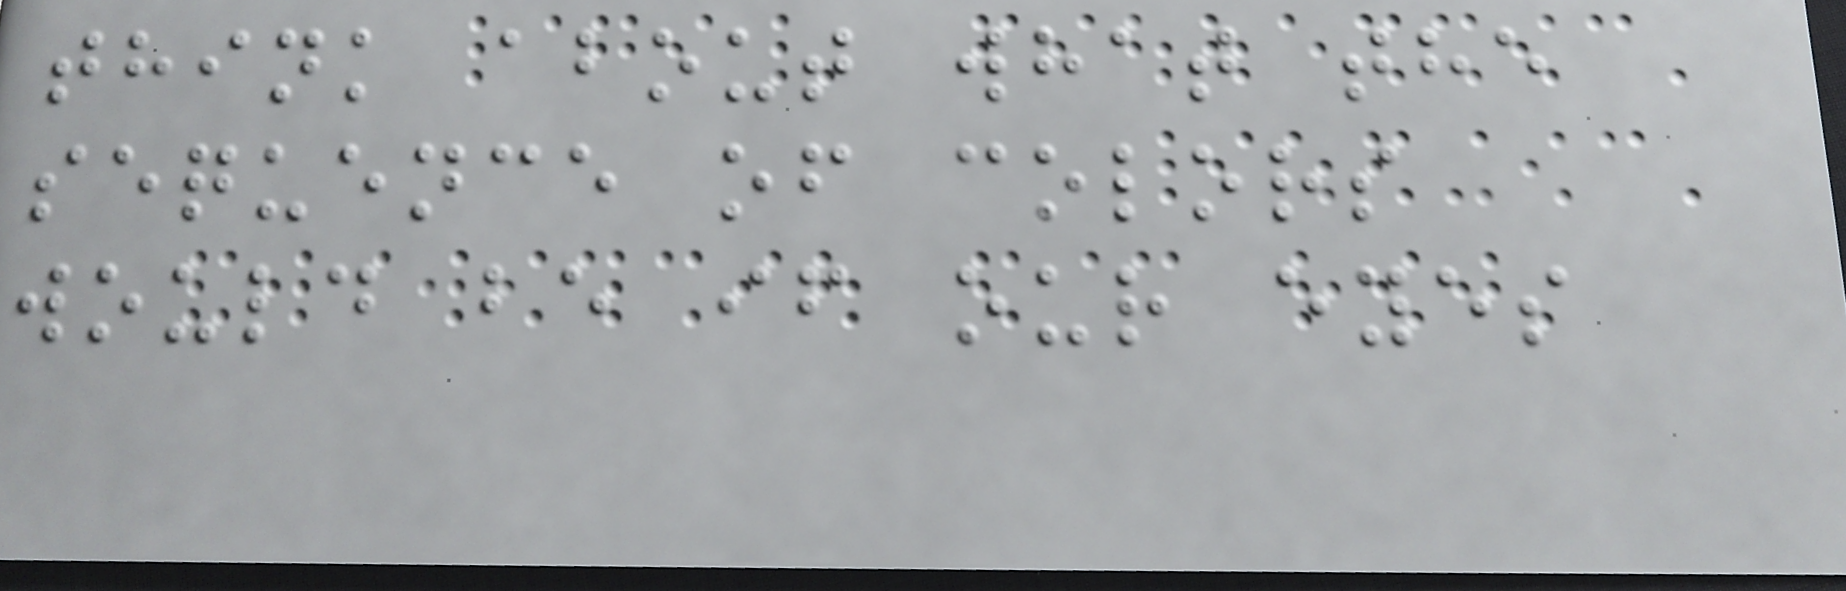think about what the
sequence of colors
would be if our eyes
